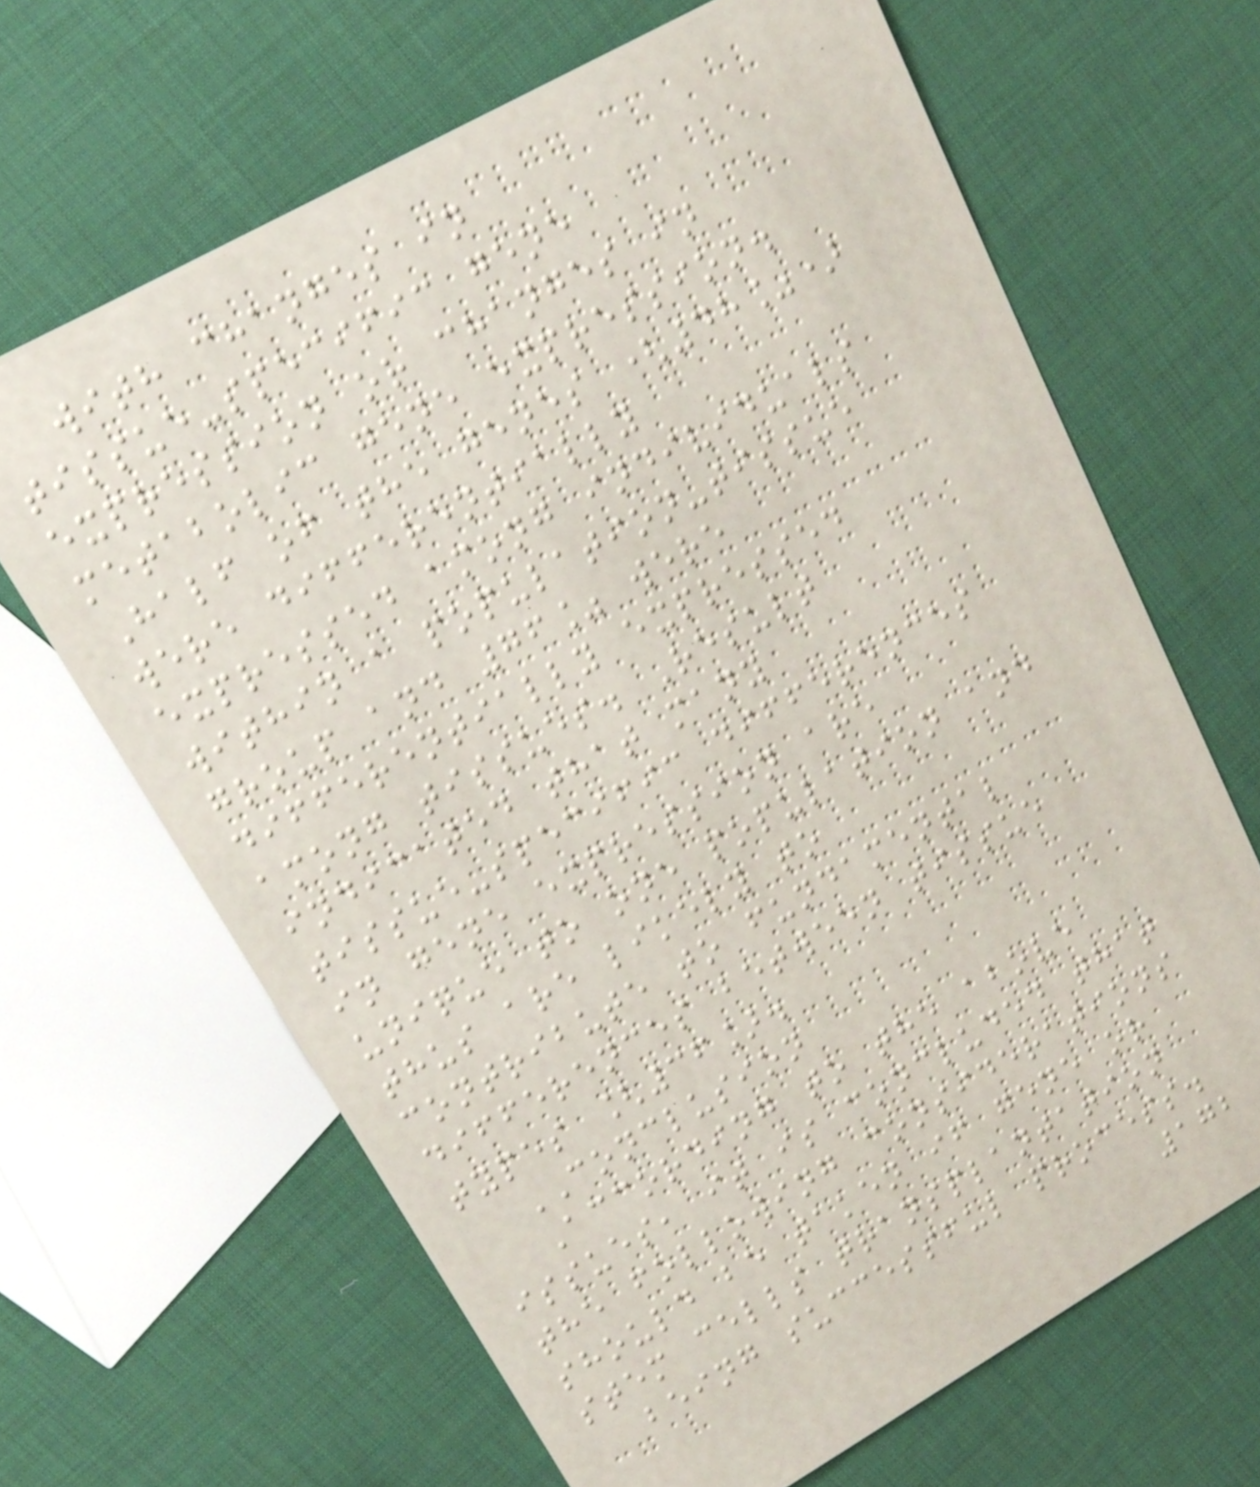with changes in
tissue-specific gene
expression or changes in
metabolic gene expression.
Half of the genes (48%)
were differentially
expressed among individuals
within a population-tissue
group and 76% were
differentially expressed
among tissues. Result
indicated that many
tissue-specific differences
in gene expression are
unique to one population and
thus are likely to
contribute to fundamental
differences between tissue
types [36].
CONCLUSION
According to the above
issues, it is concluded that
the following considerations
should be taken if gene or
stem cells transplantation
being successful process.
172
